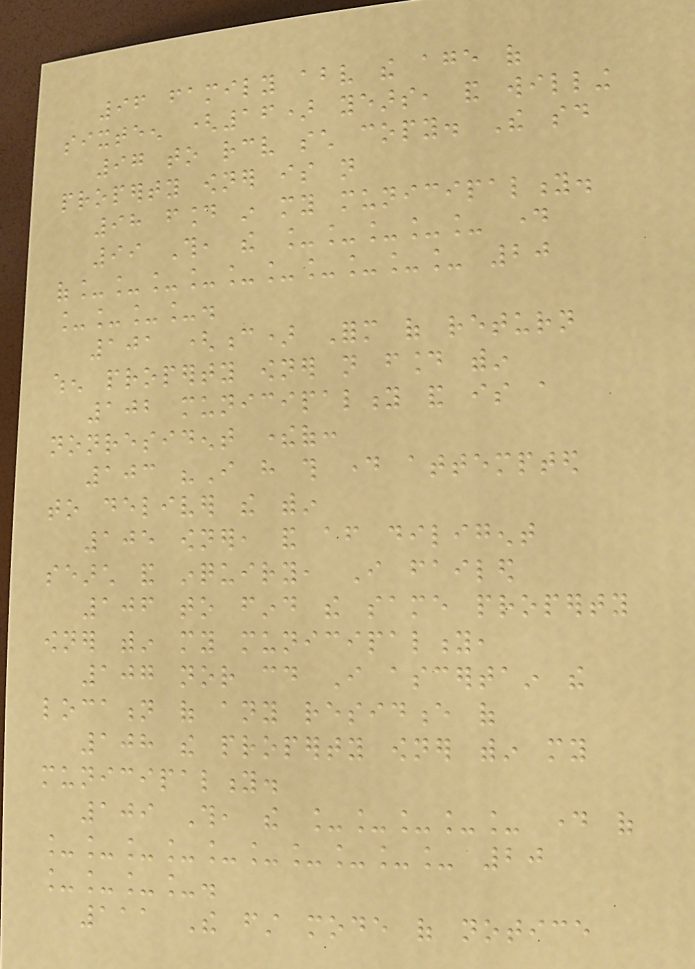96 family above the age of
sixteen (16) years, and willing
97 to receive such copy. The said
property owner is not
98 found in my municipality.
99 This, the _____ day
of__________ 20
____.
101 (c) Form of return
when property owner not found within
102 municipality and is a
nonresident thereof:
103 "I have this day attempted
to deliver the within
105 owner, and after diligent
search and inquiry, I failed
106 to find the same property
owner within my municipality,
107 nor could I ascertain the
location of any residence of
108 the property owner within my
municipality.
109 This, the _____ day of
__________ 20
____.
111 The first mode of notice
